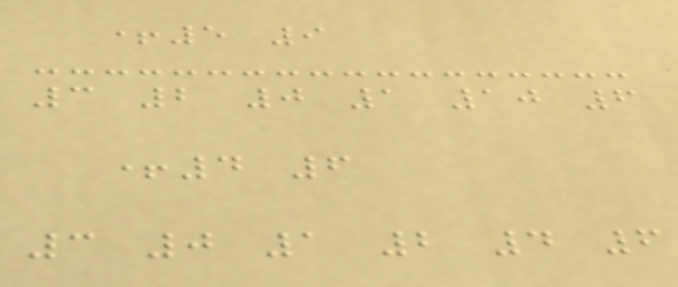+5 9
3 2 0 1 10 6
+4 6
3 0 1 2 4 6
